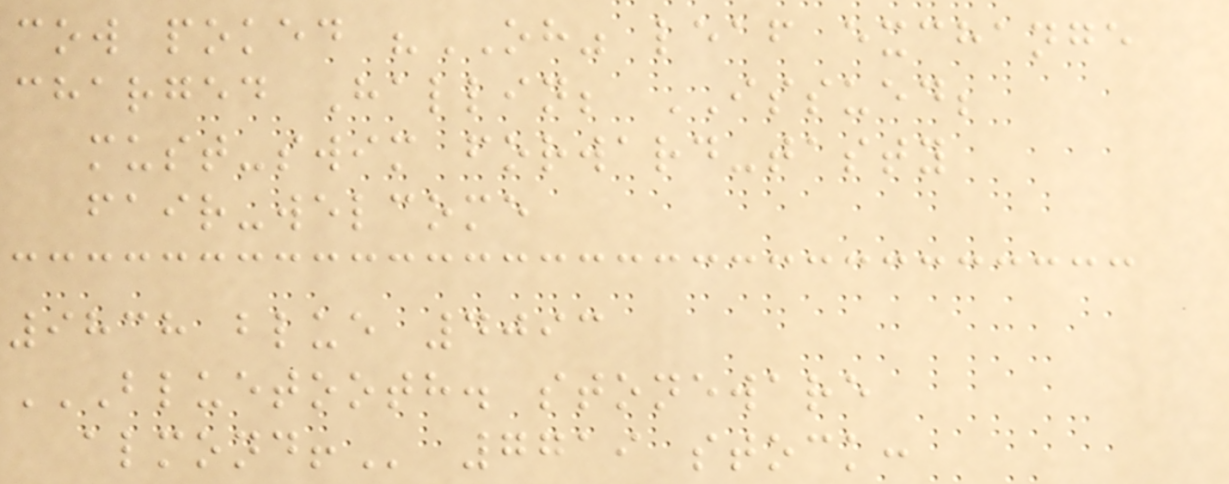cow poked "OH" leaf exchange
charged Hallin; ISSUED;
must-swim forward-tasty
fair-welcome
9838 blue 4093
BLUETOOTH. STONEWARE
ALMOND! 7719 stock:
